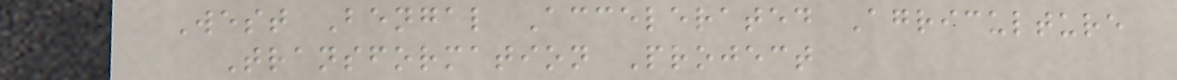West Bengal Accelerated Agriculture
Transformation Project
